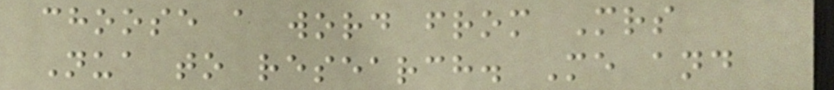choose a word from Mrs
Nua to research. Me and
